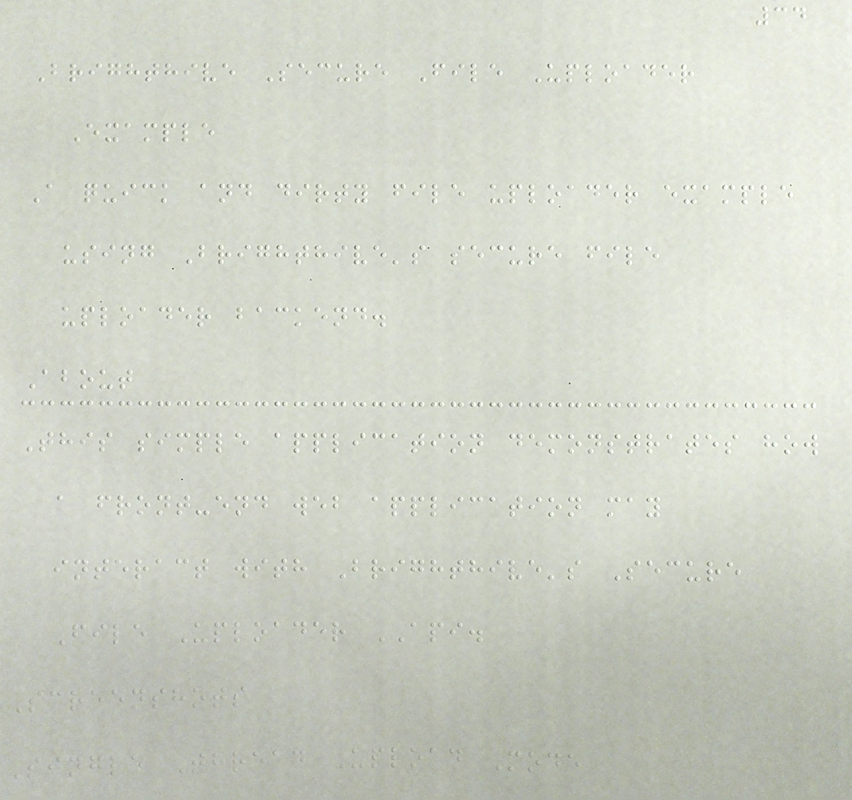34
Brighthive Secure File Uploader
Example
A quick and dirty file uploader example
using Brighthive's secure file
uploader backend.
About
This simple application demonstrates how
a front-end web application may
interact with Brighthive's Secure
File Uploader API.
Screenshots
Single Thread Upload Mode
